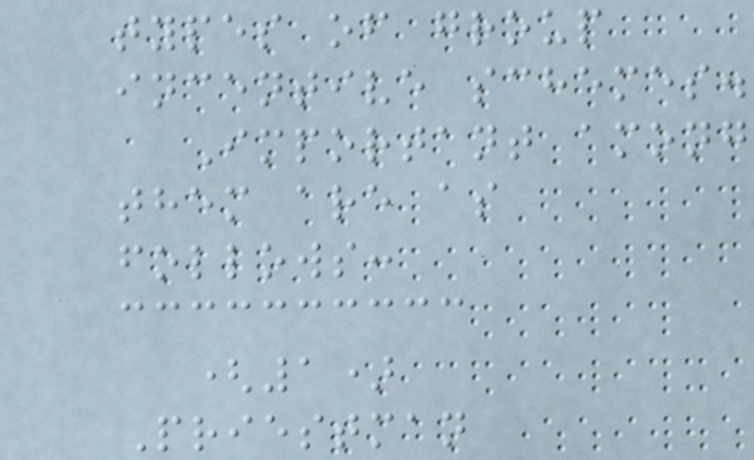types of group
incentive schemes.
Important among
them are as
follows:
(1)
Priestman
